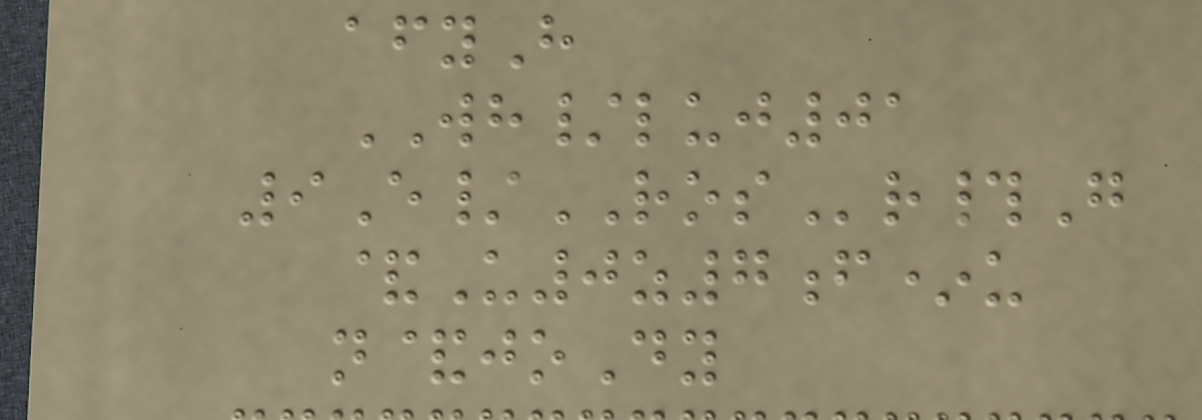afyH
WH/luj01
9E/ROSr#G
&U0z7f*u
n&joDy
